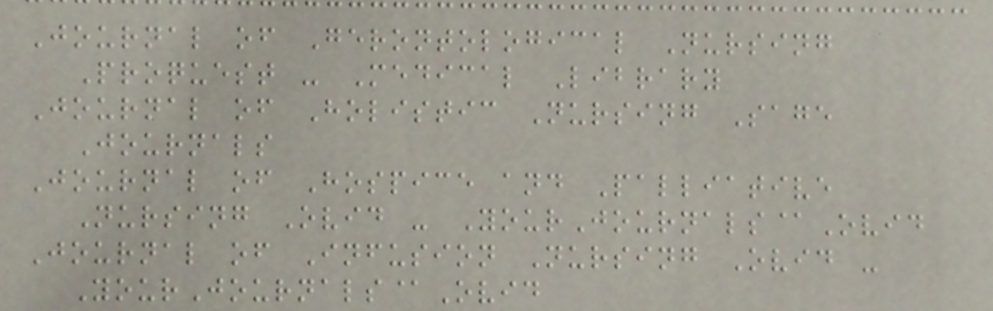Journal of Gerontological Nursing
Proquest - Medical Library
Journal of Holistic Nursing Sage
Journals
Journal of Hospice and Palliative
Nursing Ovid - YourJournals@Ovid
Journal of Infusion Nursing Ovid -
YourJournals@Ovid
